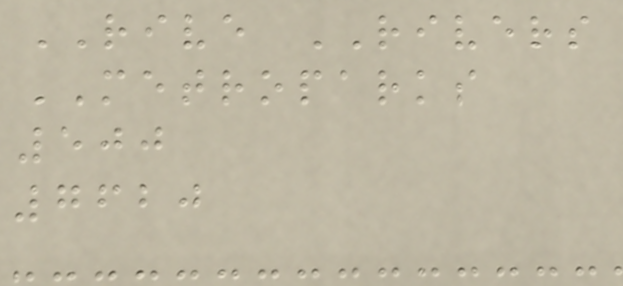RIVE RIVERS
METROPARKS
500
7620
